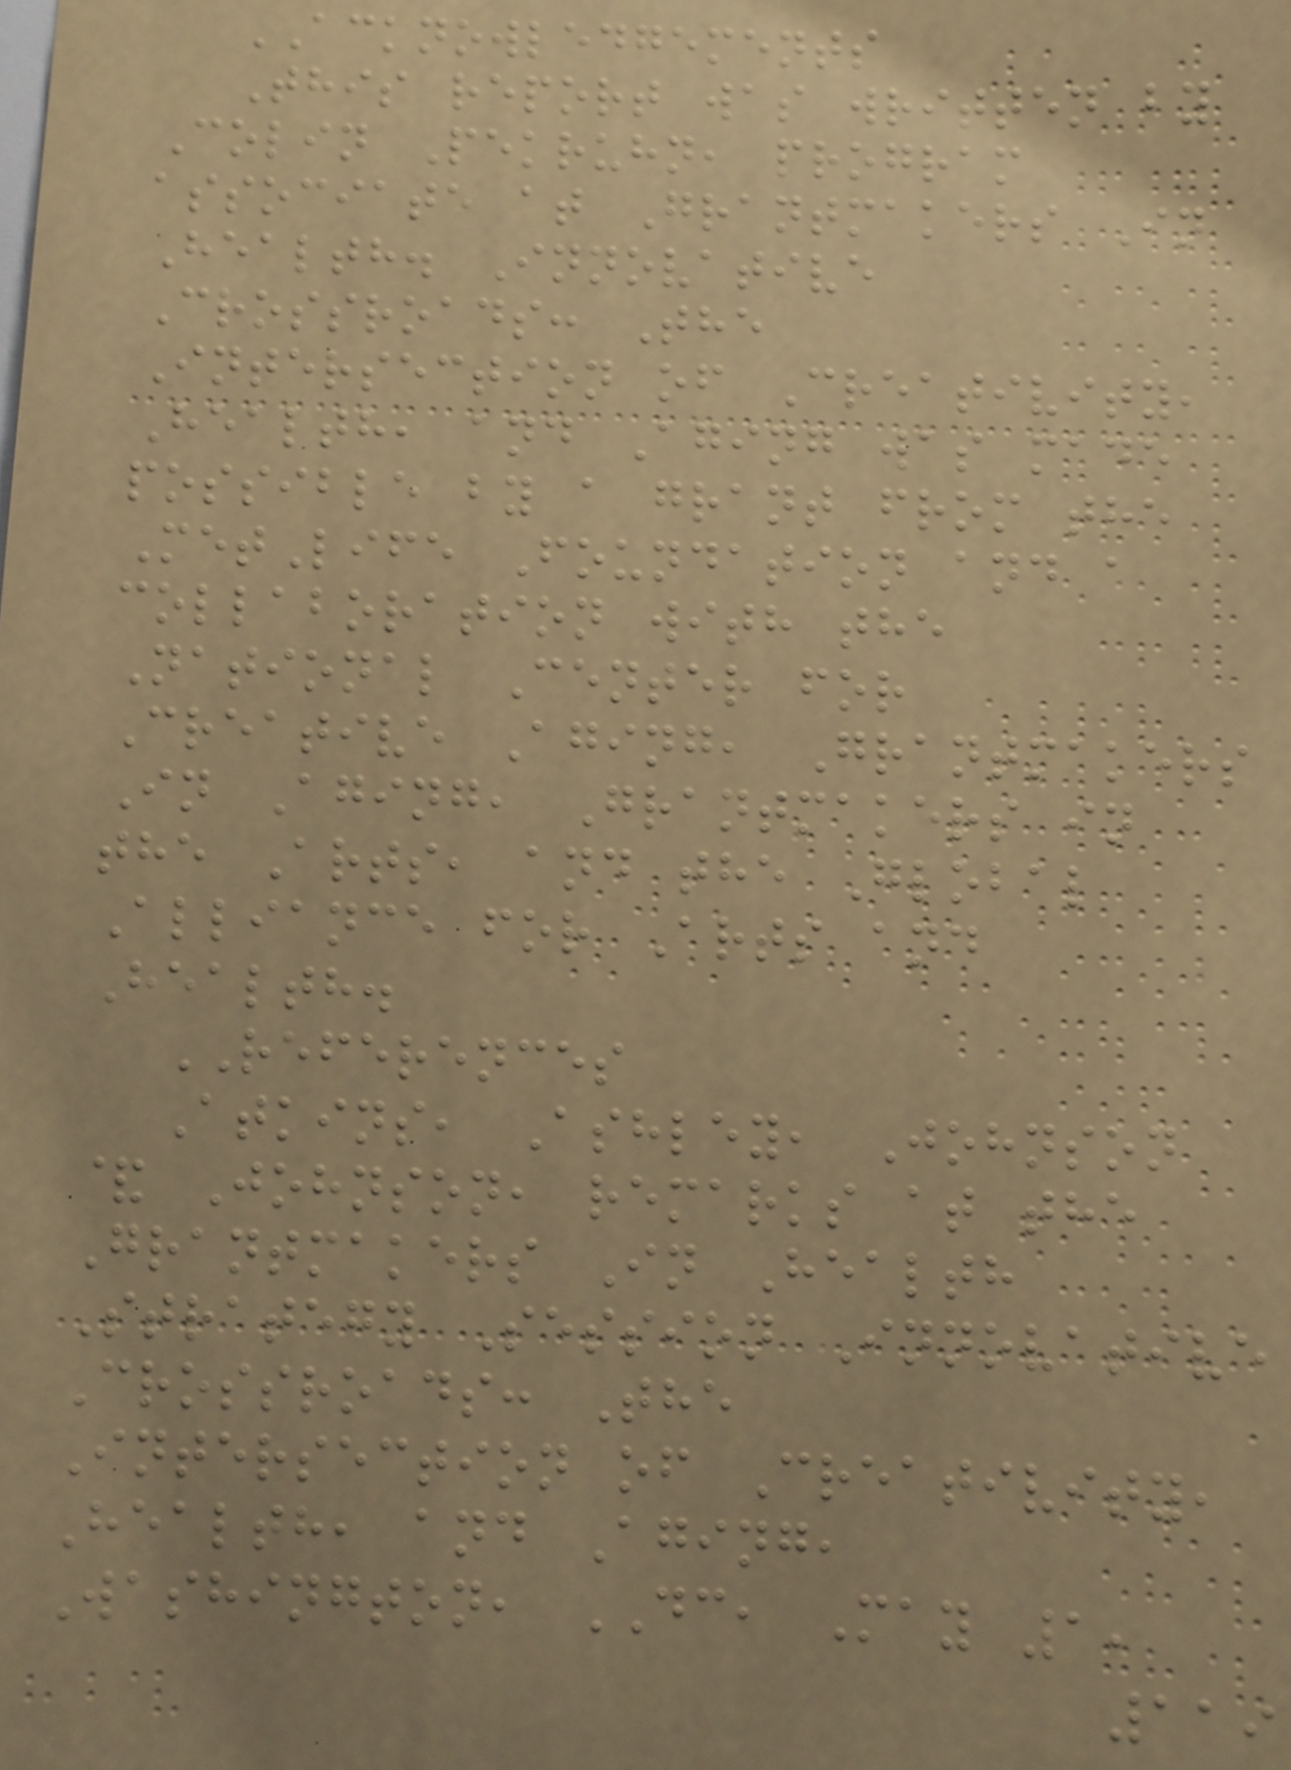ACKNOWLEDGEMENTS
This report was written by
Colin Pekruhn, program
associate at Grantmakers In
Health. Innovative
Crossroads: The
Intersection of Creativity,
Health, and Aging was made
possible by a grant from the
MetLife Foundation and a
collaboration with the
National Center for
Creative Aging, Grantmakers
In Aging, Grantmakers in
the Arts, and the Global
Alliance for Arts and
Health.
REFERENCES
Atkins, Ashley, Johnson
& Johnson, remarks at the
Grantmakers In Health
Strategy Session Innovative
Crossroads: The
Intersection of Creativity,
Health, and Aging,
Washington, DC, May 1,
119
